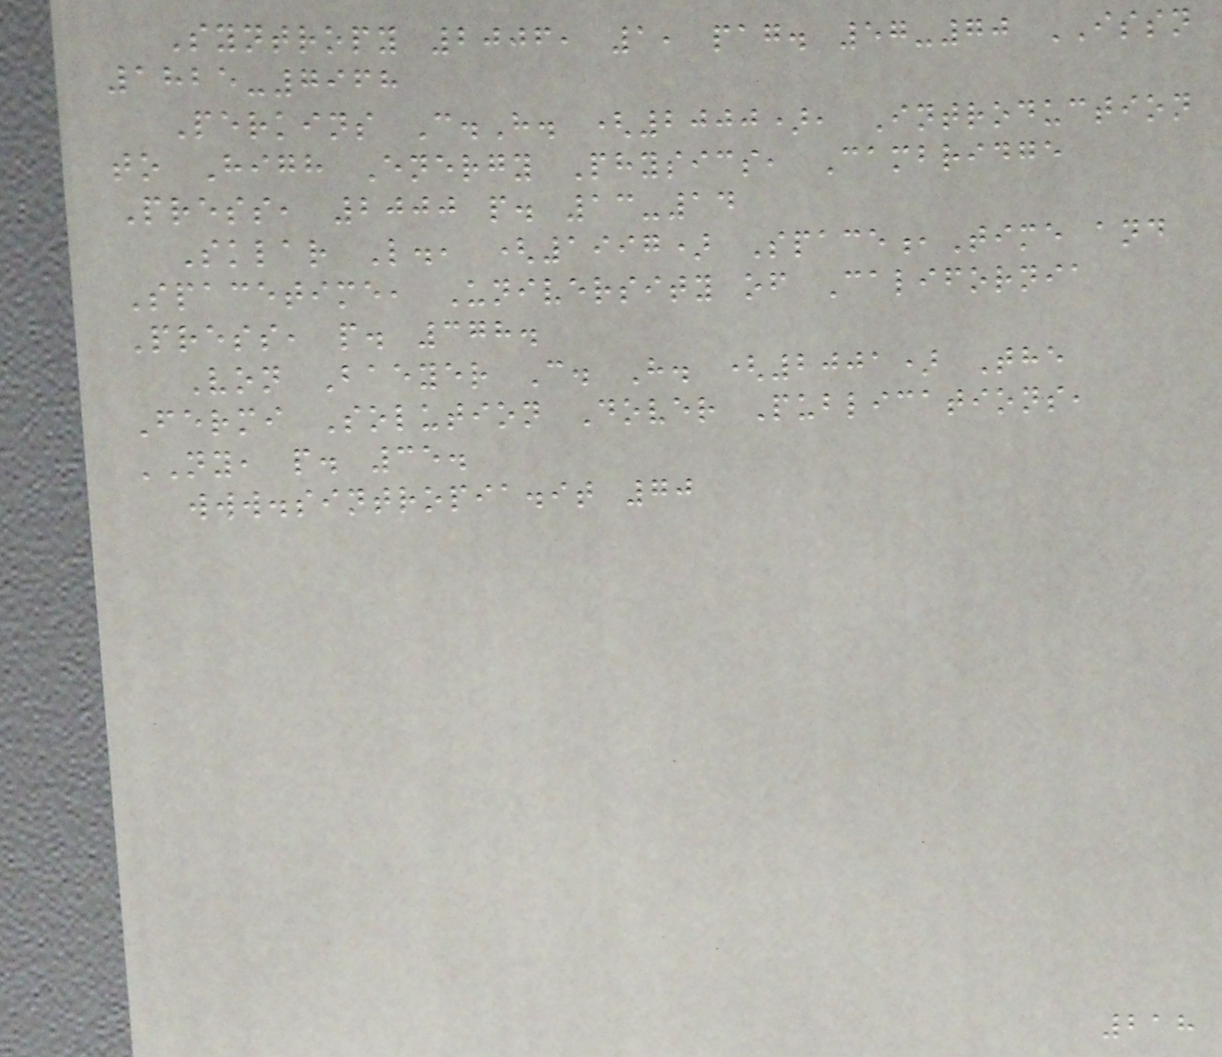Syntropy 2006, 1, pag. 57-70 ISSN
1825-7968
Perkins C.H. (2000), Introduction
to High Energy Physics, Cambridge
Press, 2000 p. 13-14
Sklar L., (1997) Space,Time and
Spacetime, University of California
Press, p. 378.
Von Baeyer C. H. (2001) The
Fermi Solution Dover Publications,
NY, p. 35.
www.sintropia.it 70
218
